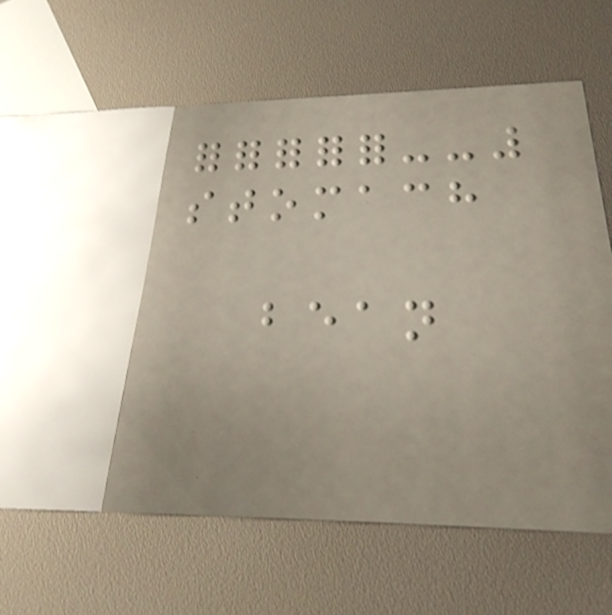stomach
bean
